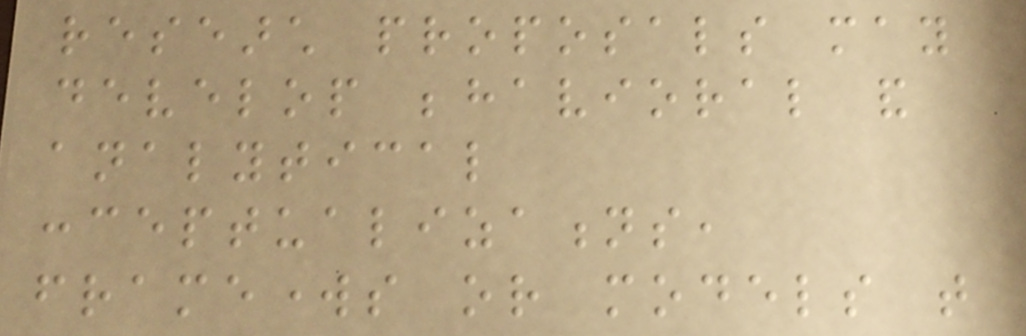research proposals may
develop behavioral and
analytical
conceptualizations,
frameworks or models that
